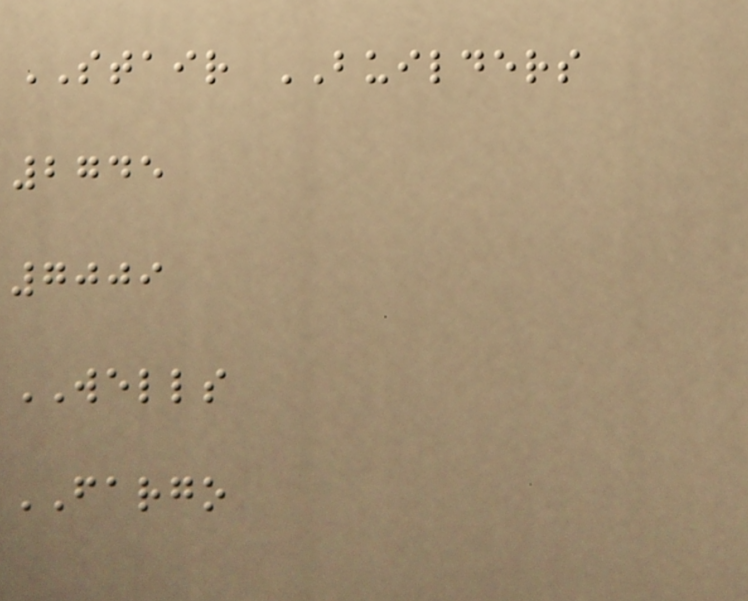STAIR BUILDERS
2745
7009
WELLS
FARGO
